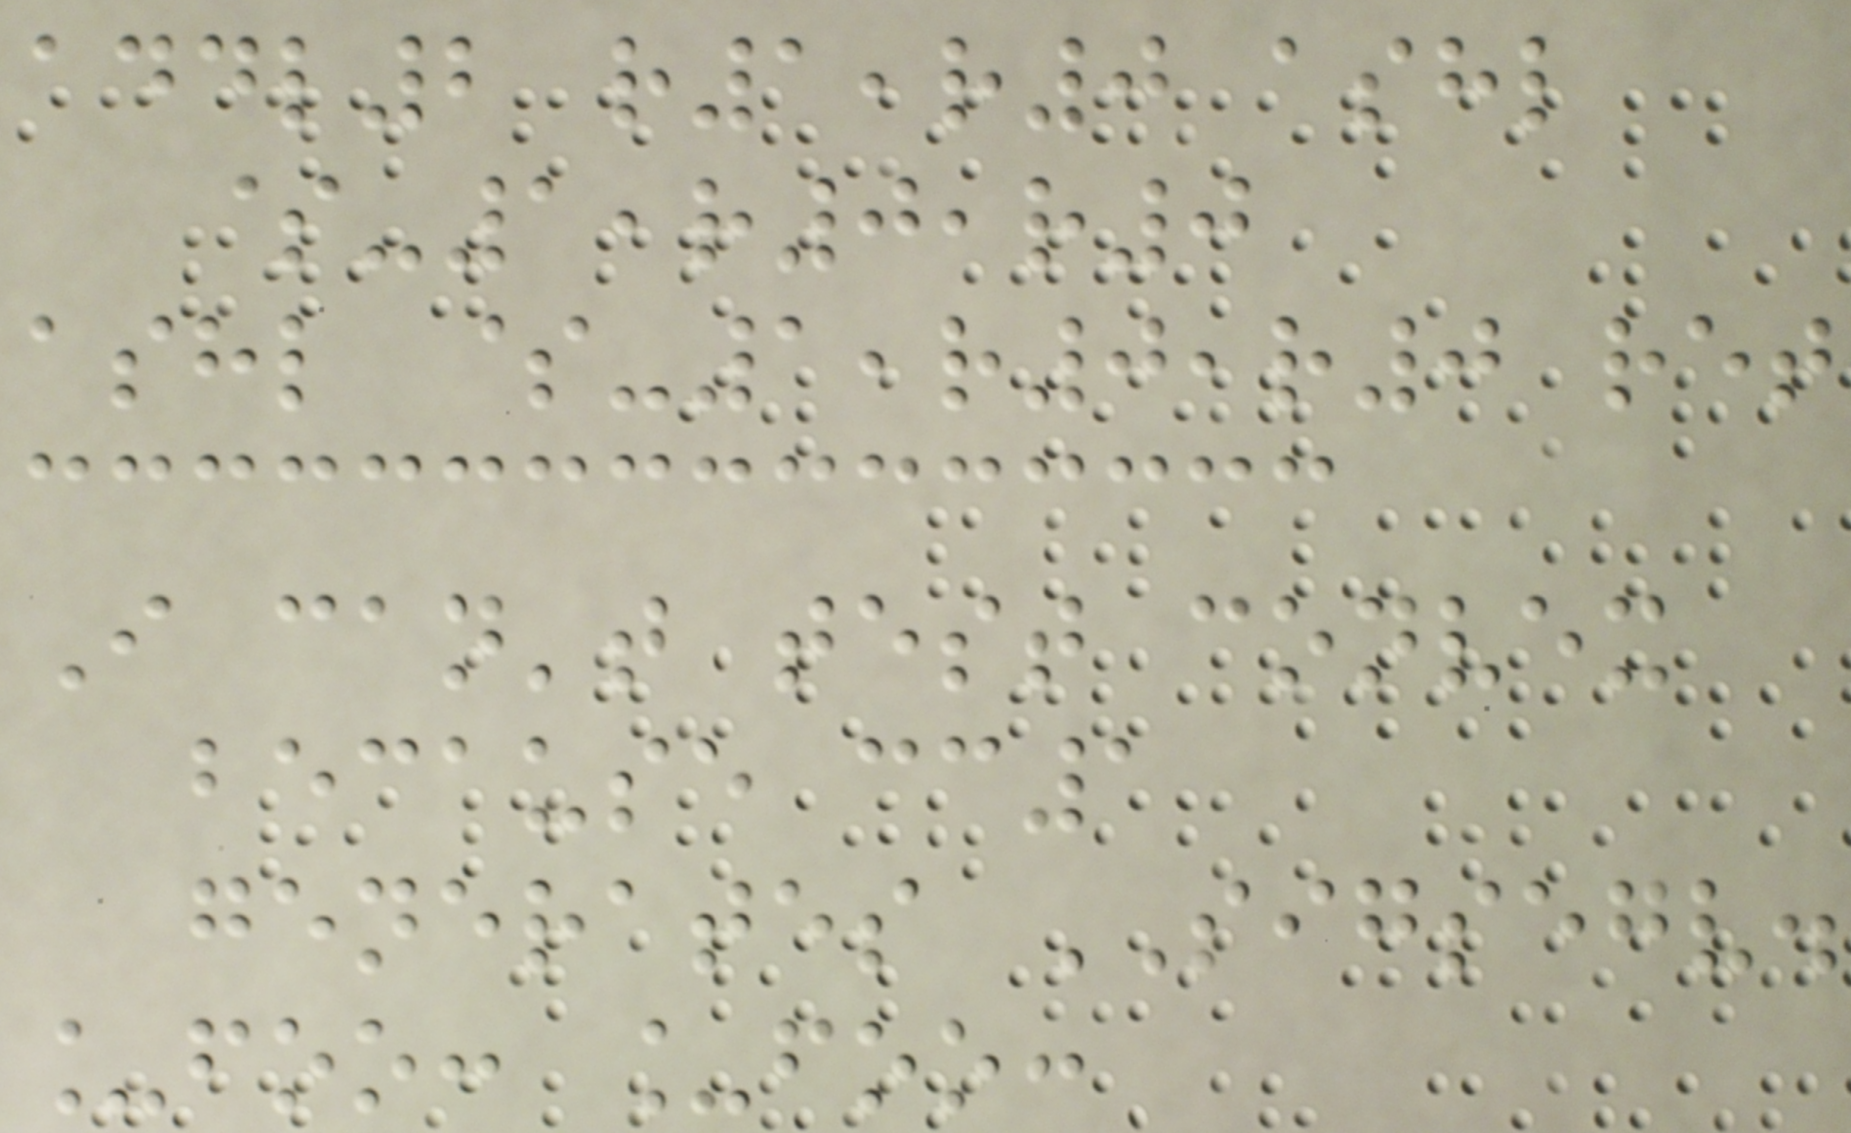addl2 r1,r0 ashl
$-1,r0,r0
ashl $-1,r0,r0 ret
I can't test convex
because cc1
generates SIGSEGV.
_foo: _foo:
